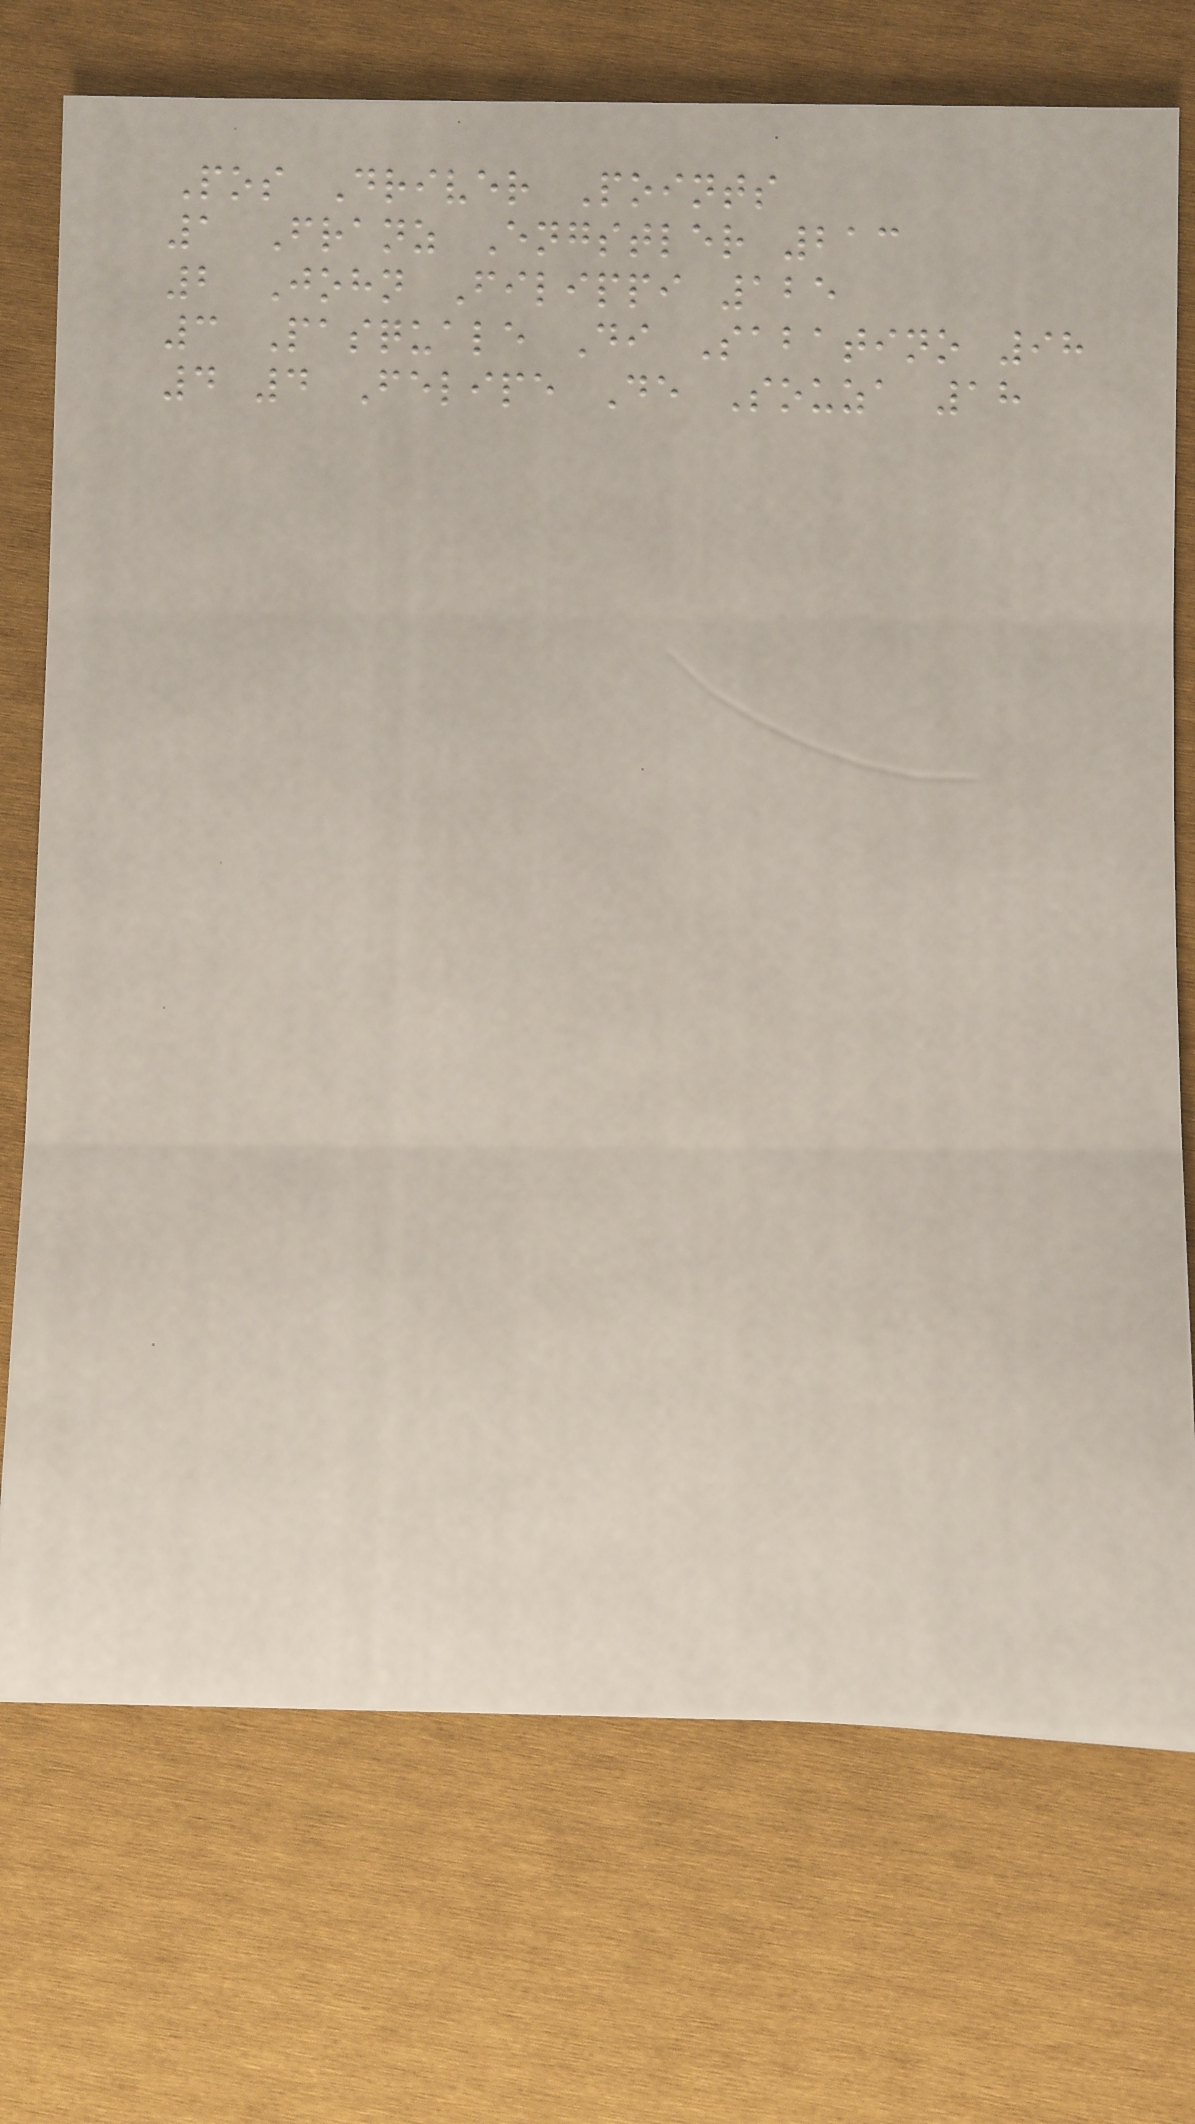Pos Driver Points
1 Franz Engstler 213
2 John Filippi 125
3 Pasquale Di Sabatino 98
4 4 Felipe De Souza 18
